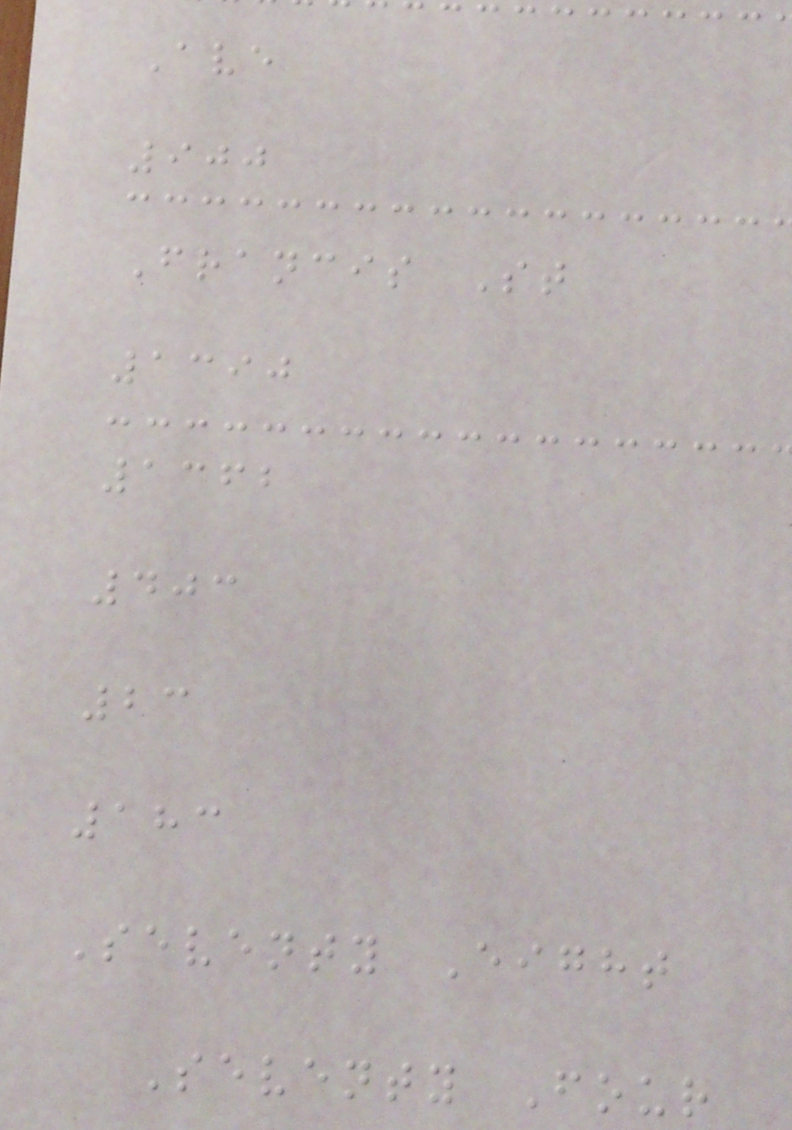Ave
900
Francis St
1390
1362
403
23
183
Seventy Eight
Seventy Four
